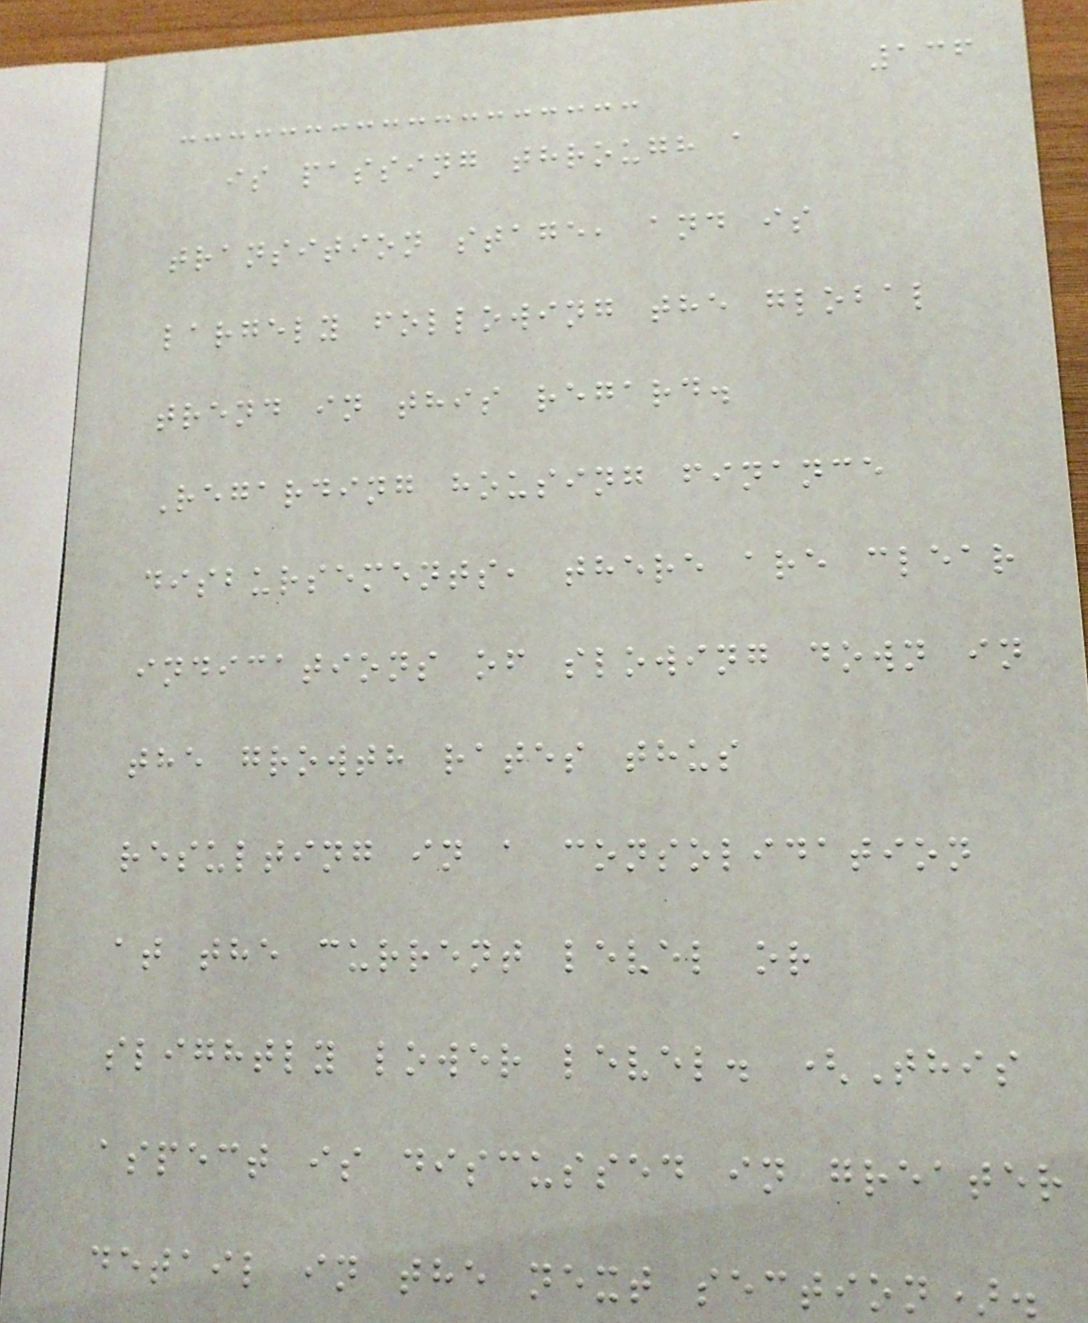136
is passing through a
transition stage, and is
largely following the global
trend in this regard.
Regarding housing finance
disbursements, there are clear
indications of slowing down in
the growth rates thus
resulting in a consolidation
at the current level or
slightly lower level. (This
aspect is discussed in greater
detail in the next section).
